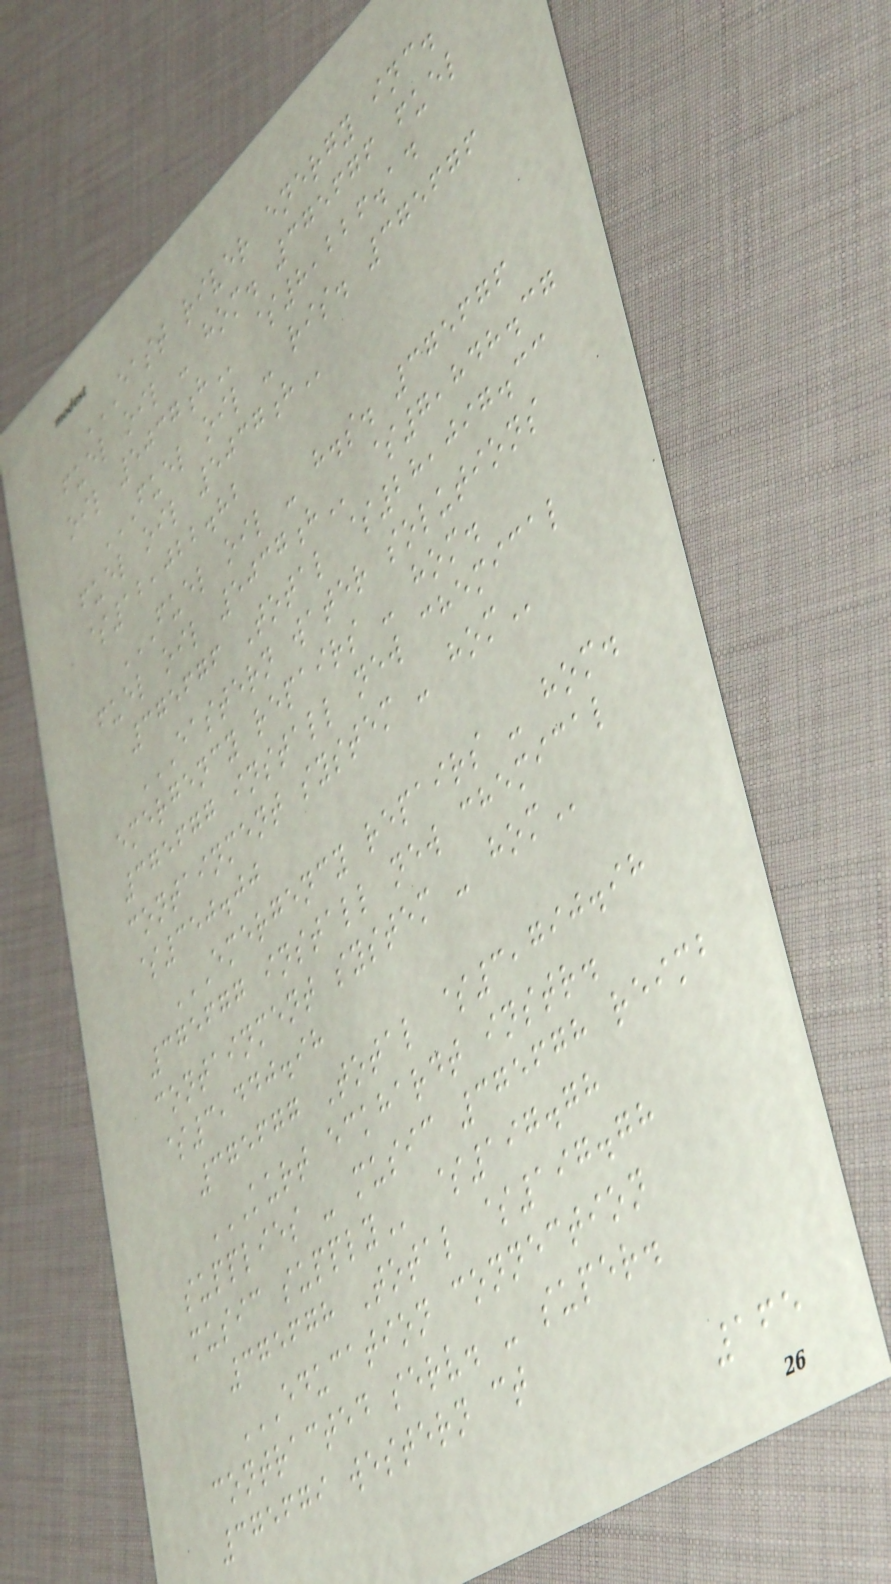EAST RIVER ENERGY INC.
FUEL OIL - HOM. 375676 FUEL
OIL 5037H $8,226.14
FUEL OIL - RIS. 375676
FUEL OIL 5037H
$12,022.82
FUEL OIL - H.S. 375676
FUEL OIL 5037H $7,848.37
375676 Total $28,097.33
EASTERN WATER SOLUTIONS
EMERGENCY REPAIRS - HOM.
375677 INSTALL NEW CHEMICAL
CONTAINMENT SYSTEM - HOM
$350.00
EMERGENCY REPAIRS - HOM.
375677 INSTALL NEW CHEMICAL
CONTAINMENT SYSTEM - HOM
$3,440.98
375677 Total $3,790.98
KURT ECKHARDT INSTR.
SUPPLIES - MUSIC 375678 REIMB
MUSIC SUPPLY $197.78
375678 Total $197.78
EDUCATION CONNECTION
CONTRACTED SERV. - SUPER.
375679 WESTERN CT
165
